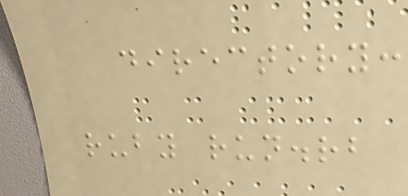directory:
ruby run.rb
